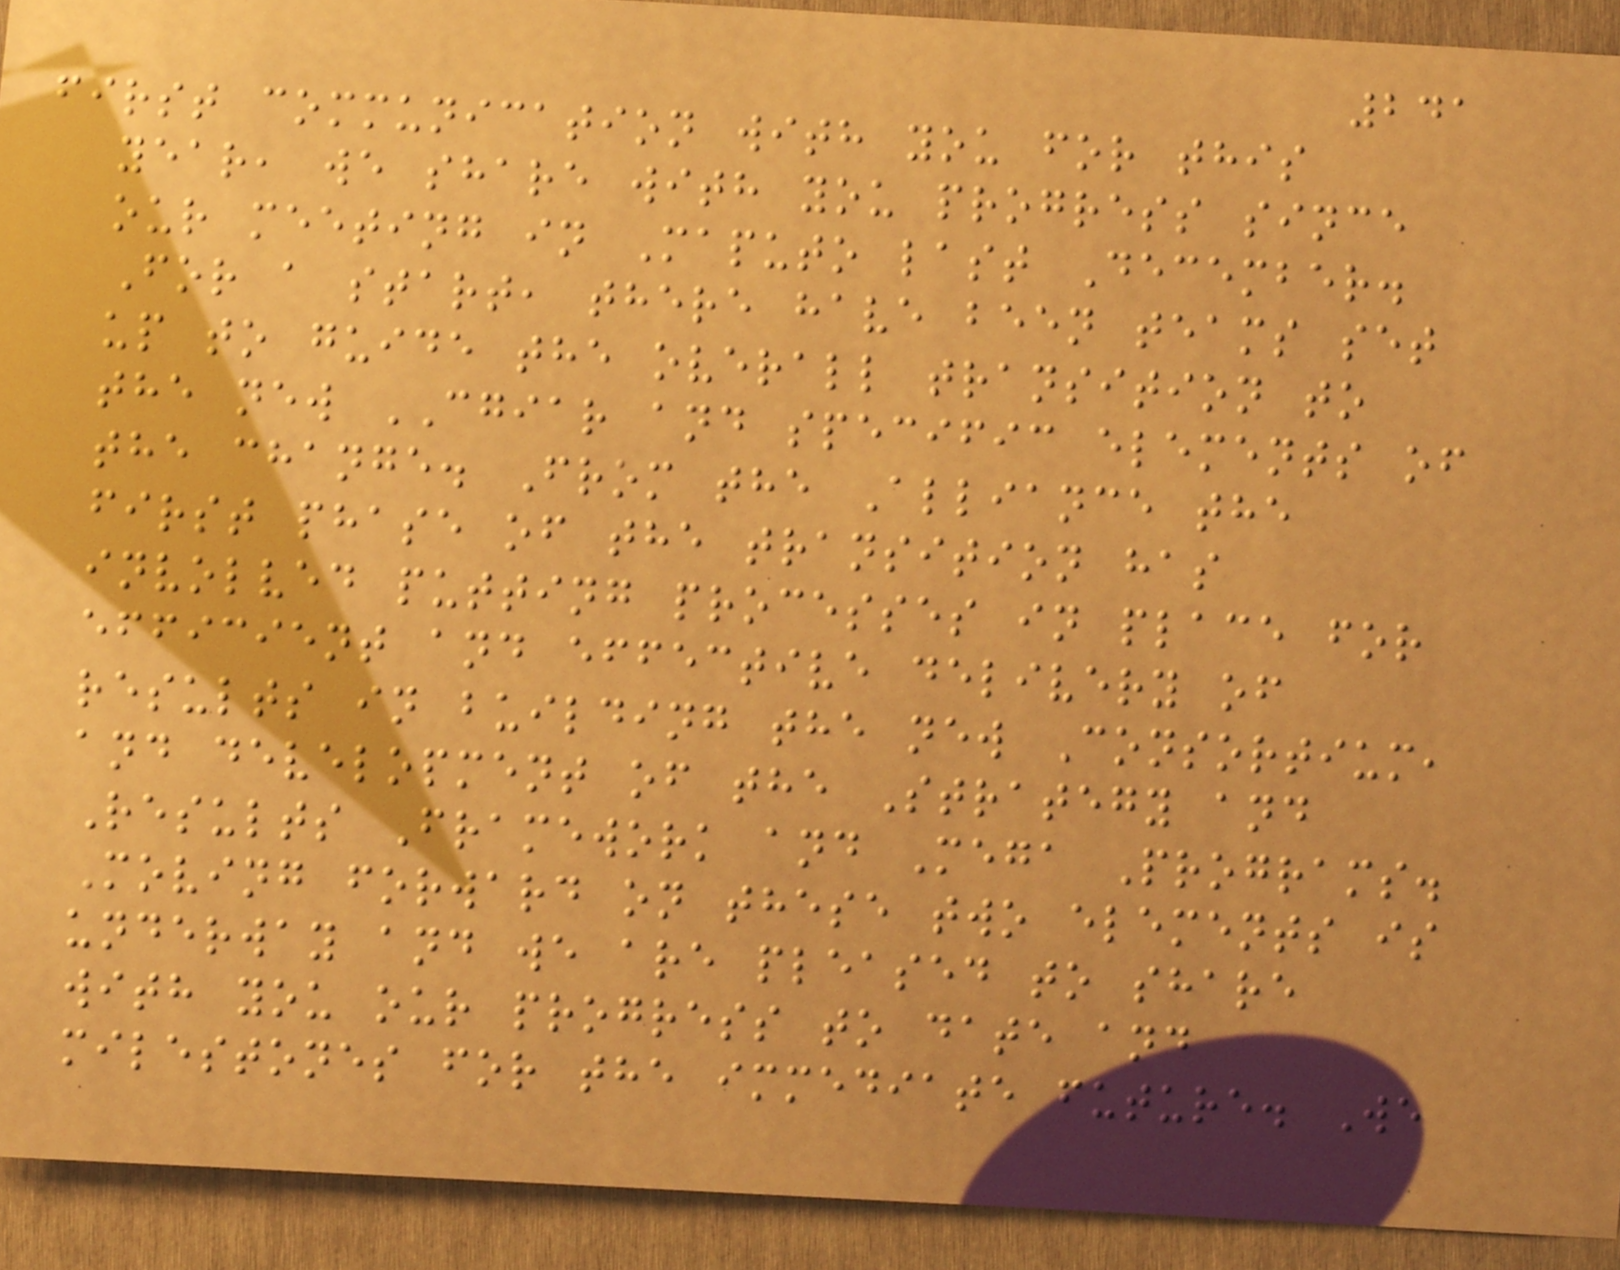241
first communication with you for this
year, we share with you progress since
our meeting in Maputo last December.
For a start, there have been teams set
up to guide the overall transition to
the new CGIAR and specific elements of
the change. From the Alliance the
first phase of the transition has
involved putting processes in place for
efficient and effective delivery of
results in building the new Consortium,
and development of the Strategy and
Results Framework and Mega Programs.
Moving forward on these two elements is
underway and we are pleased to share
with you our progress to date and
milestones for the immediate future. We
